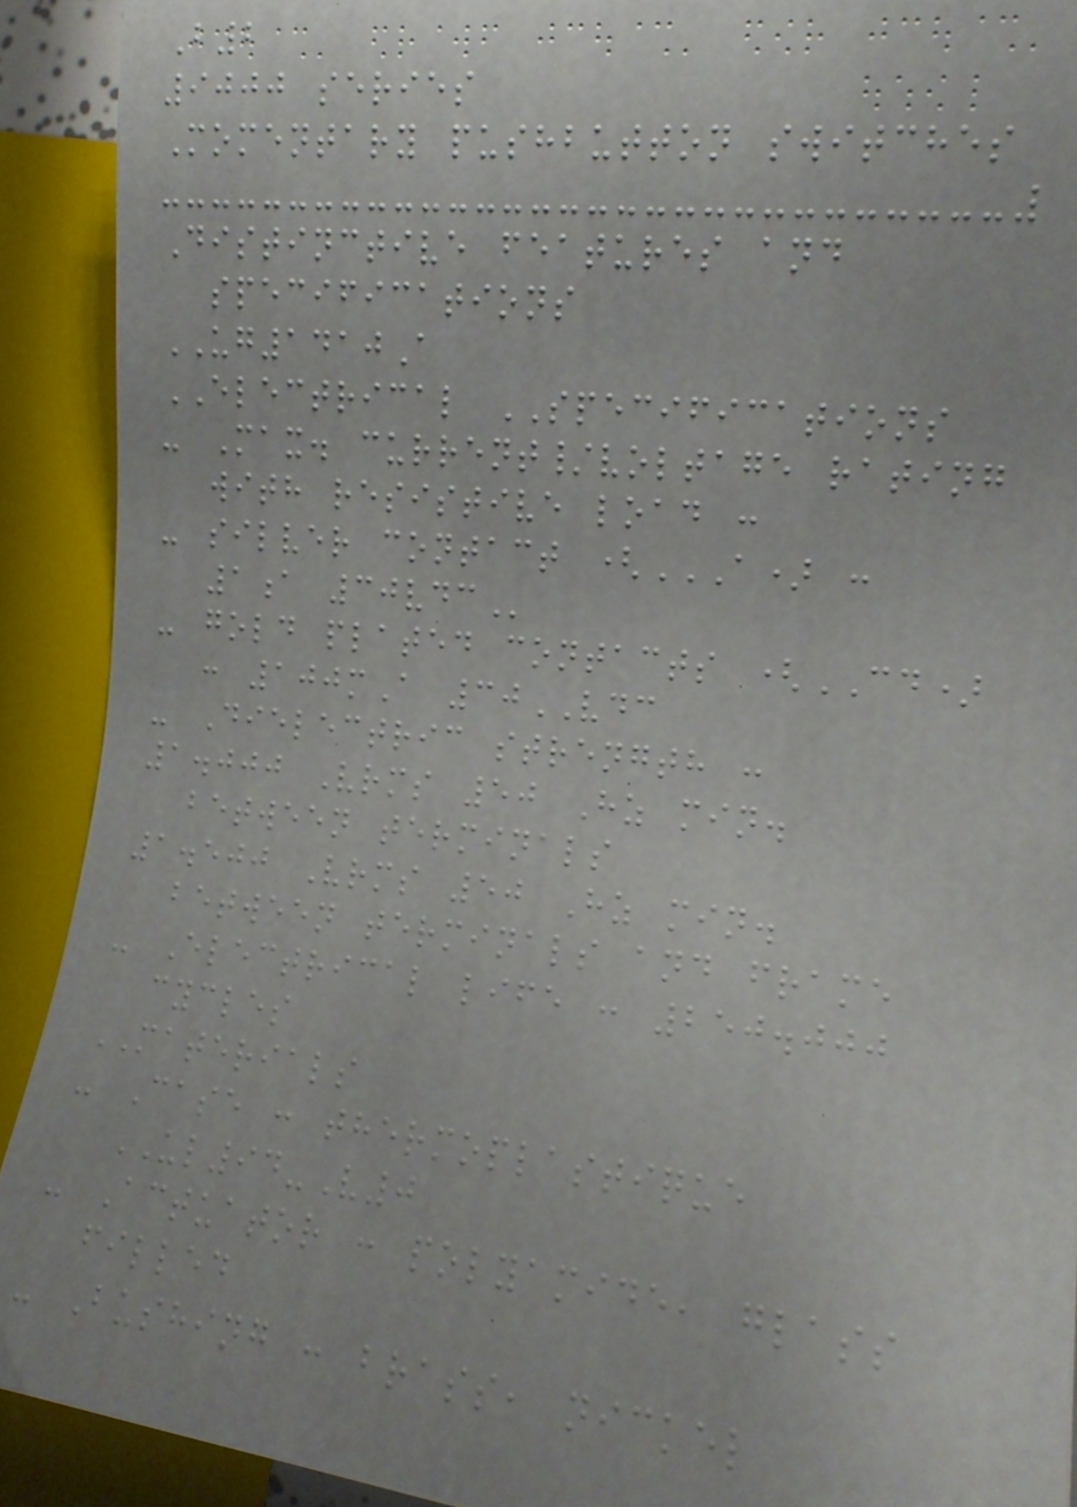B2
9000 series
Momentary pushbutton switches
Distinctive features and
specifications
UG1410A
ELECTRICAL SPECIFICATIONS
- Max. current/voltage rating
with resistive load :
- silver contact (A) :
1A 30VDC
- gold plated contacts (CD)
: 100mA 30VDC
- Dielectric strength :
1.000 Vrms 50 Hz min.
between terminals
1.500 Vrms 50 Hz min.
between terminals and frame
- Electrical life : 250.000
cycles
MATERIALS
- Case : thermoplastique
UL94-V0
- Actuator : polyamide, glass
filled
- Bushing : brass, nickel
